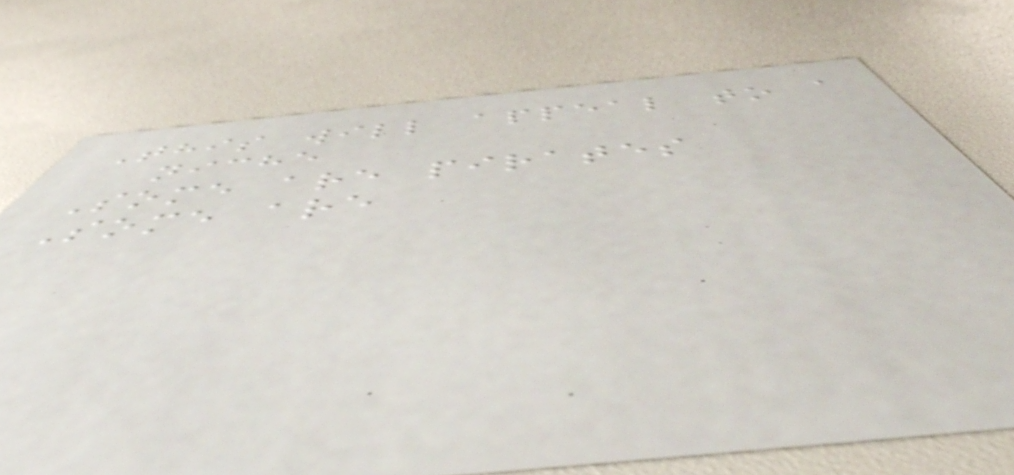This will appeal to a
niche
Some are pirates
Some are
